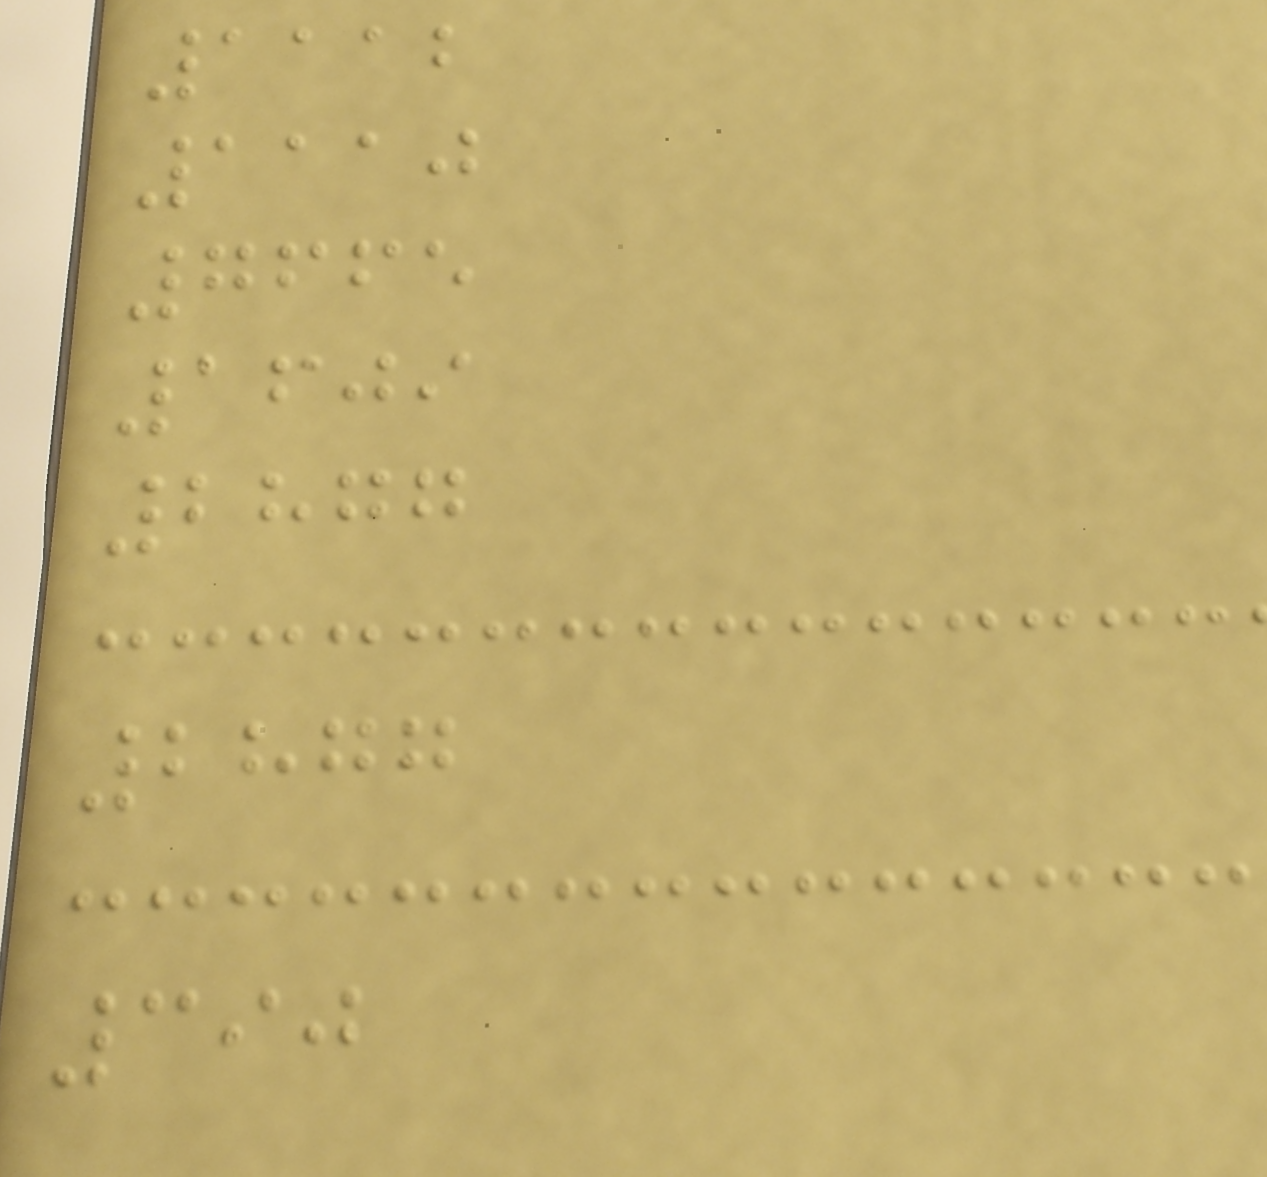1112
1110
7665
1609
2877
2877
390
